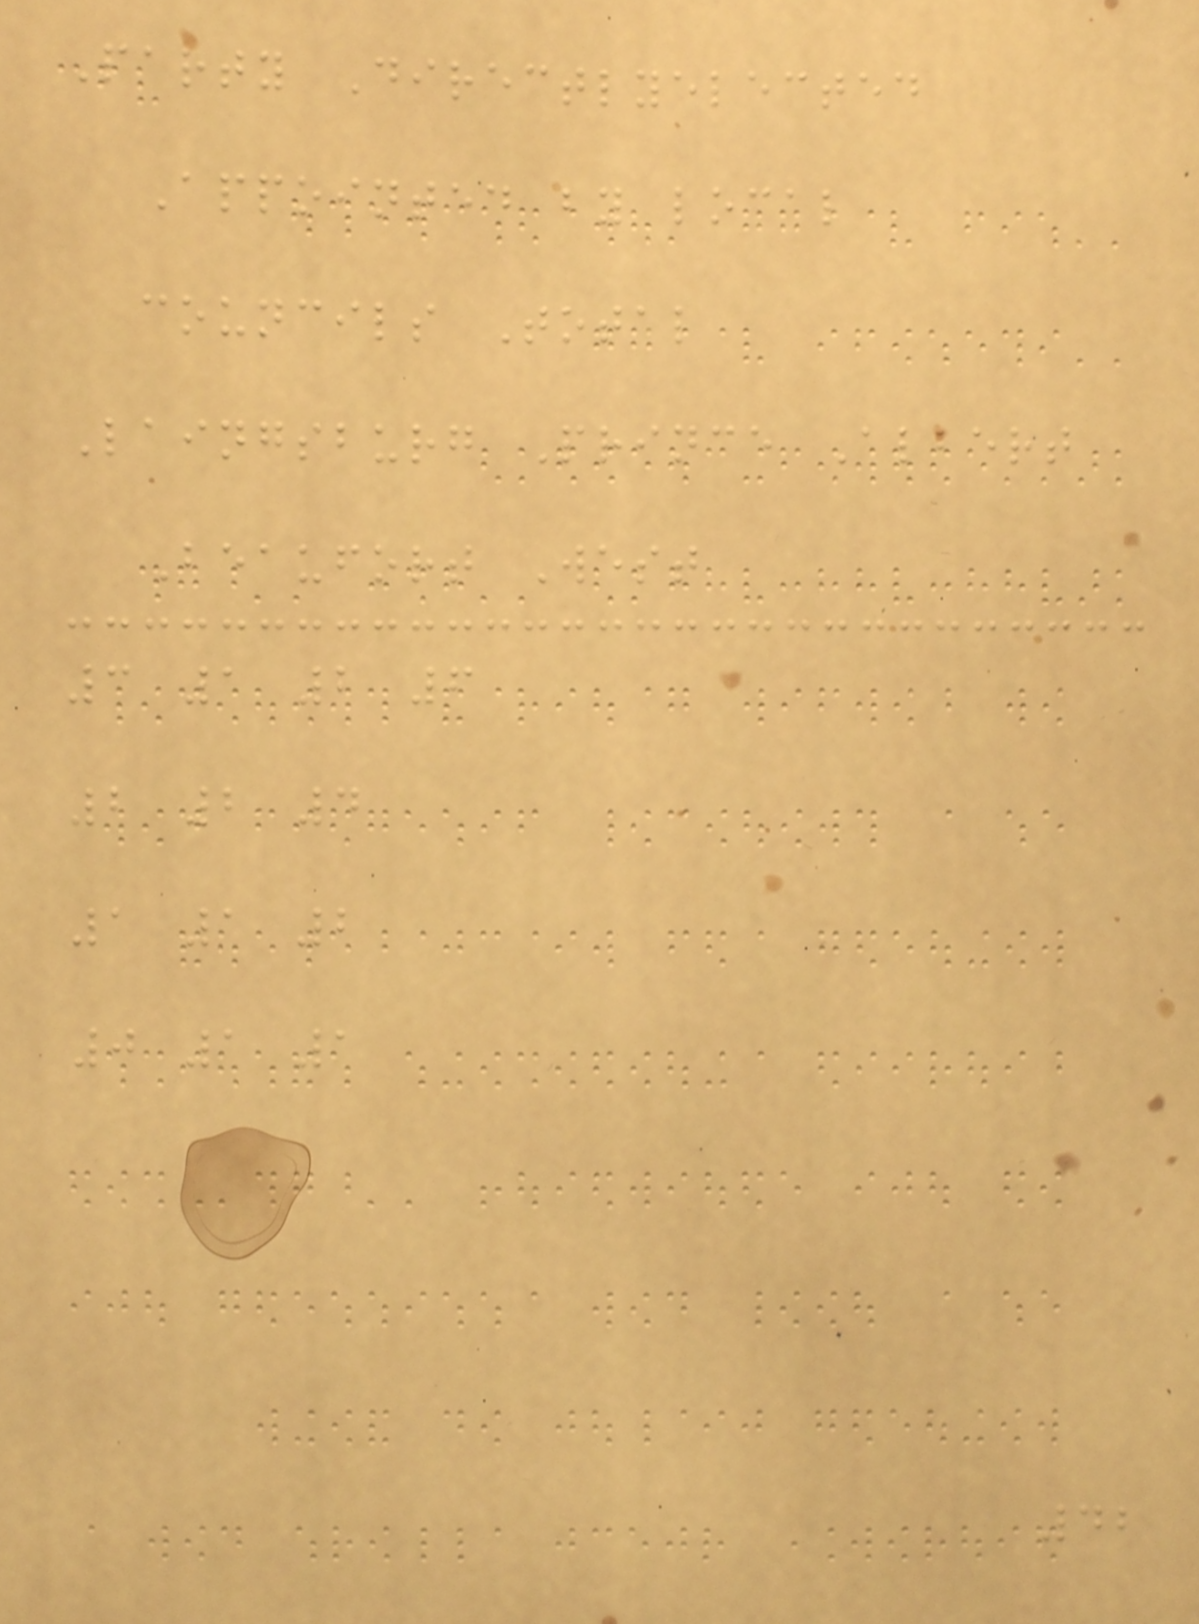Party Directlyelected
Appointed by local
councils Total
Laingsburg Prince Albert
Beaufort West
3 1 2 6
2 2 4
1 1 2
0 1 1
42
